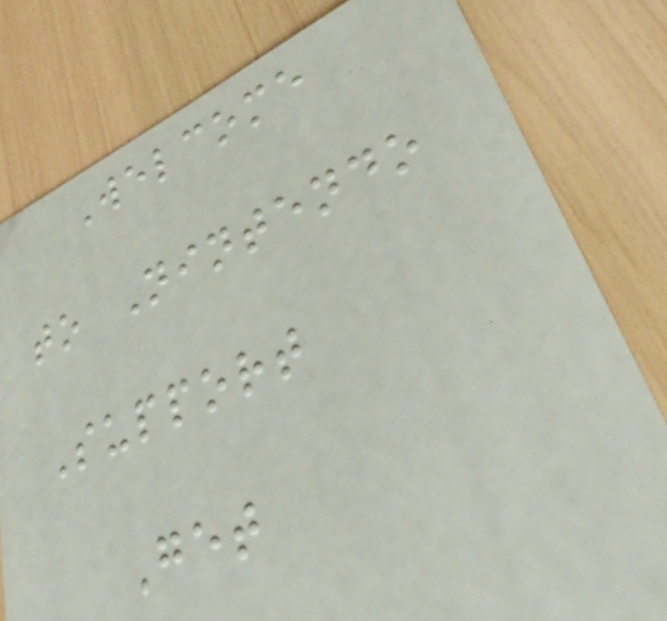Welcome
to Nintendo
Support
Get
